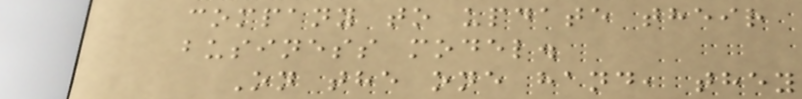company to update their
business model.
On the one hand, they
